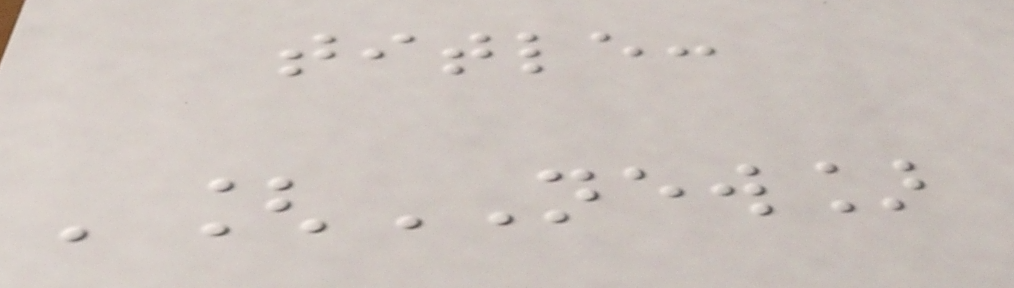title:
'[NEW]
